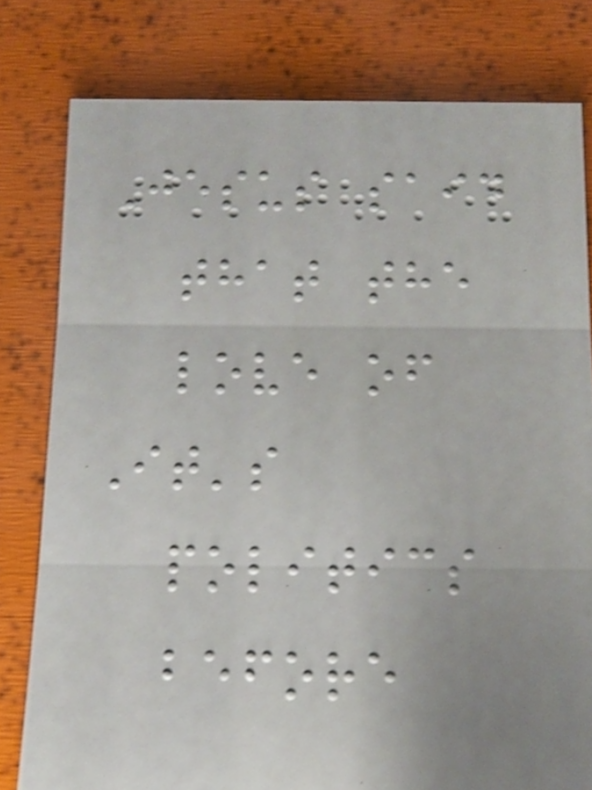Jesus said
that the
love of
It's
politics
before
